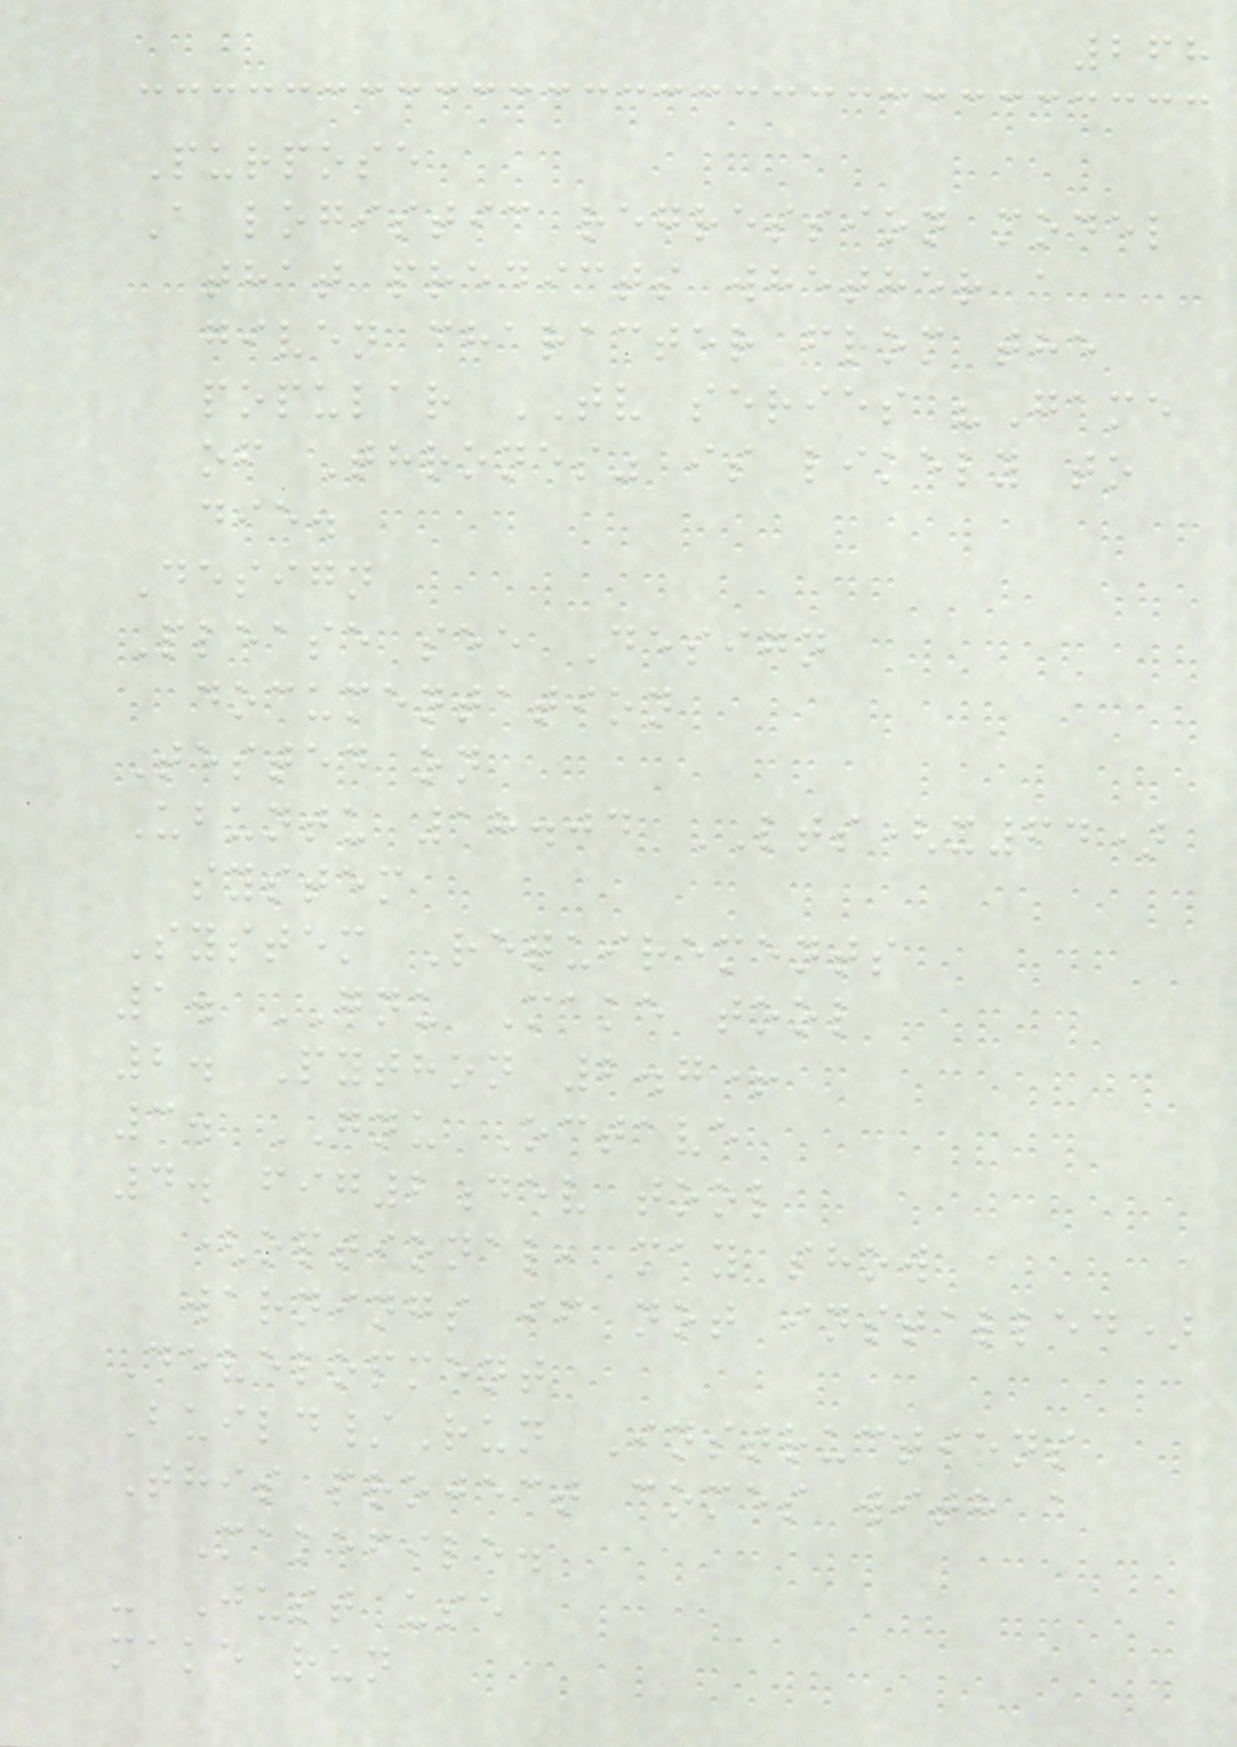268
Purpose
A logistic regression model
that predicts whether a
given character from the
popular TV series "Game
of Thrones" is likely to
die.
Design
Please see Design
documentation
Tested on
Ubuntu 18.04 LTS(x64)
system
System Requirements
1. GNU Make tool
2. Python 2.7+
3. GNU Octave
4. fig2dev tool
(optional, may show
warnings if not installed)
Development
Build/Run Instructions
This project comes with a
Makefile.
- Just use
make run
